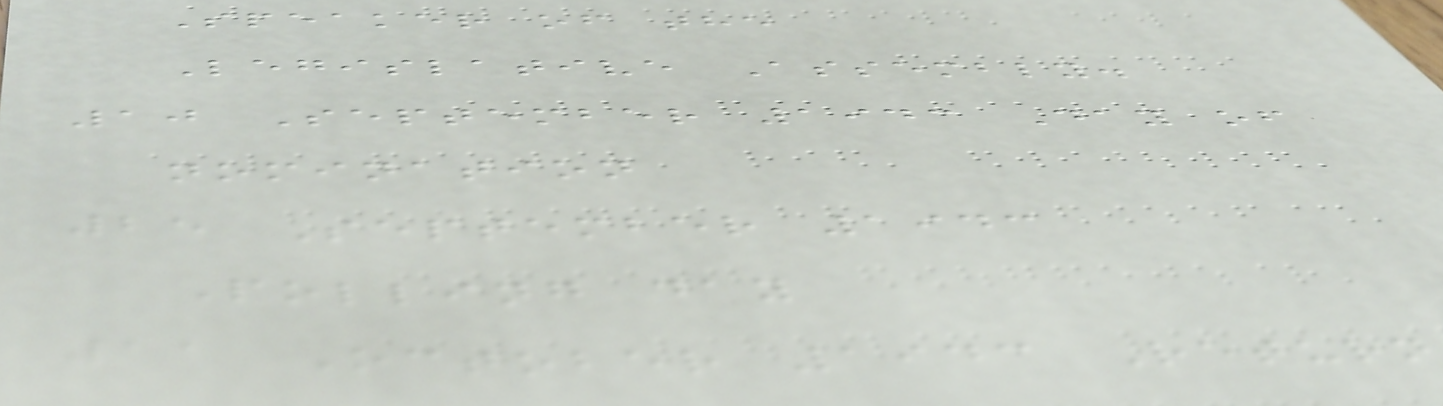Speaker of the
Legislative Assembly.
10 September 1943 Day of
nomination
25 September 1943
Polling day
11 October 1943 Return
